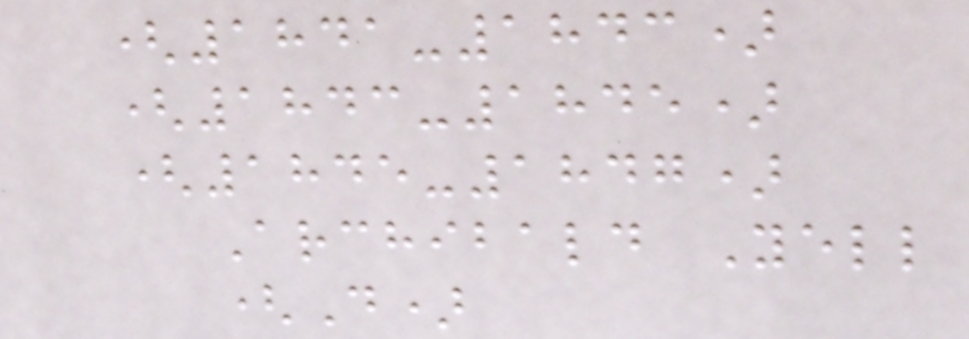(1841-1843)
(1843-1845)
(1845-1847)
Archibald Yell
(D)
